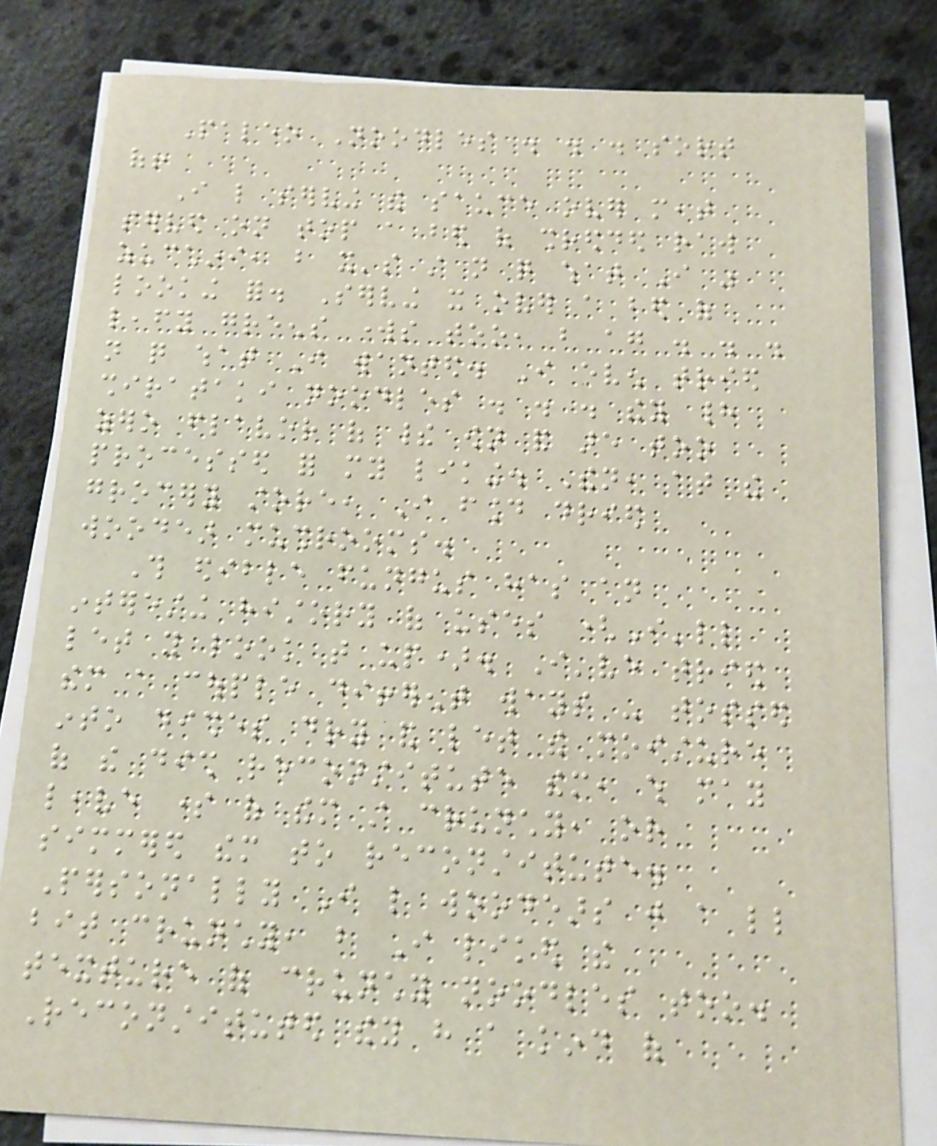Paleo Noodles . . . sort
of!
I like serving the sauce over meat
served on top a bed of shredded raw
zucchini, but it's still not quite what I was
looking for. Serving it over a bed of
leafy greens works too, but again . . .
not quite what I wanted. I even tried
shirataki noodles . . . they had
zero flavor of their own and are too
processed for my liking. Then, at the
grocery store, I found dried
woodear mushrooms.
This edible fungus has an
interesting history of uses (I'll
let you look that up). I've tried
them a couple different ways - tossed
into dishes dry and let the moisture
of the dish reconstitute them, which may
leave some of them still crunchy, or
simmered them to reconstitute.
Personally I like woodears just a little
bit crunchy, but I liked the
texture of crunchy noodles too.
Reconstituted they have a kind of
